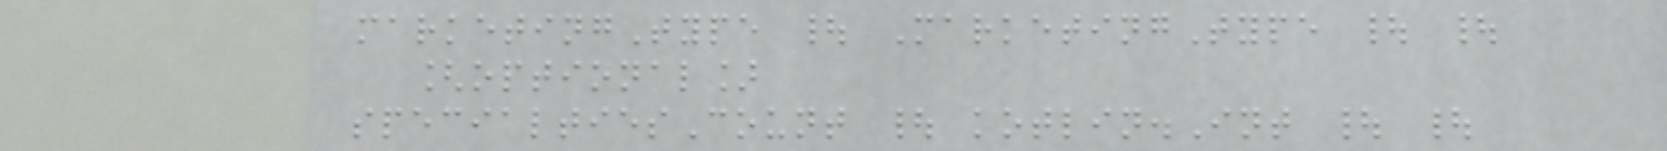marketingType | MarketingType | |
[optional]
specialtiesCount | kotlin.Int | |
